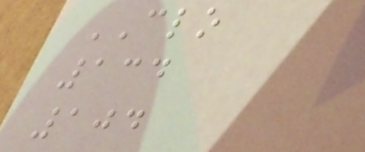CLO
134
104
